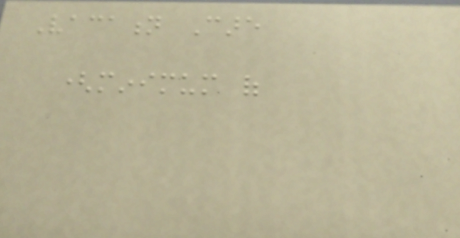Vacation Care
(minimum of
